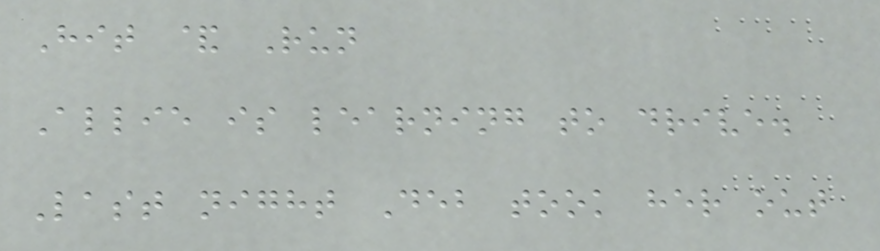Hit & Run
Allie is learning to drive.
Last night Deb took her out
